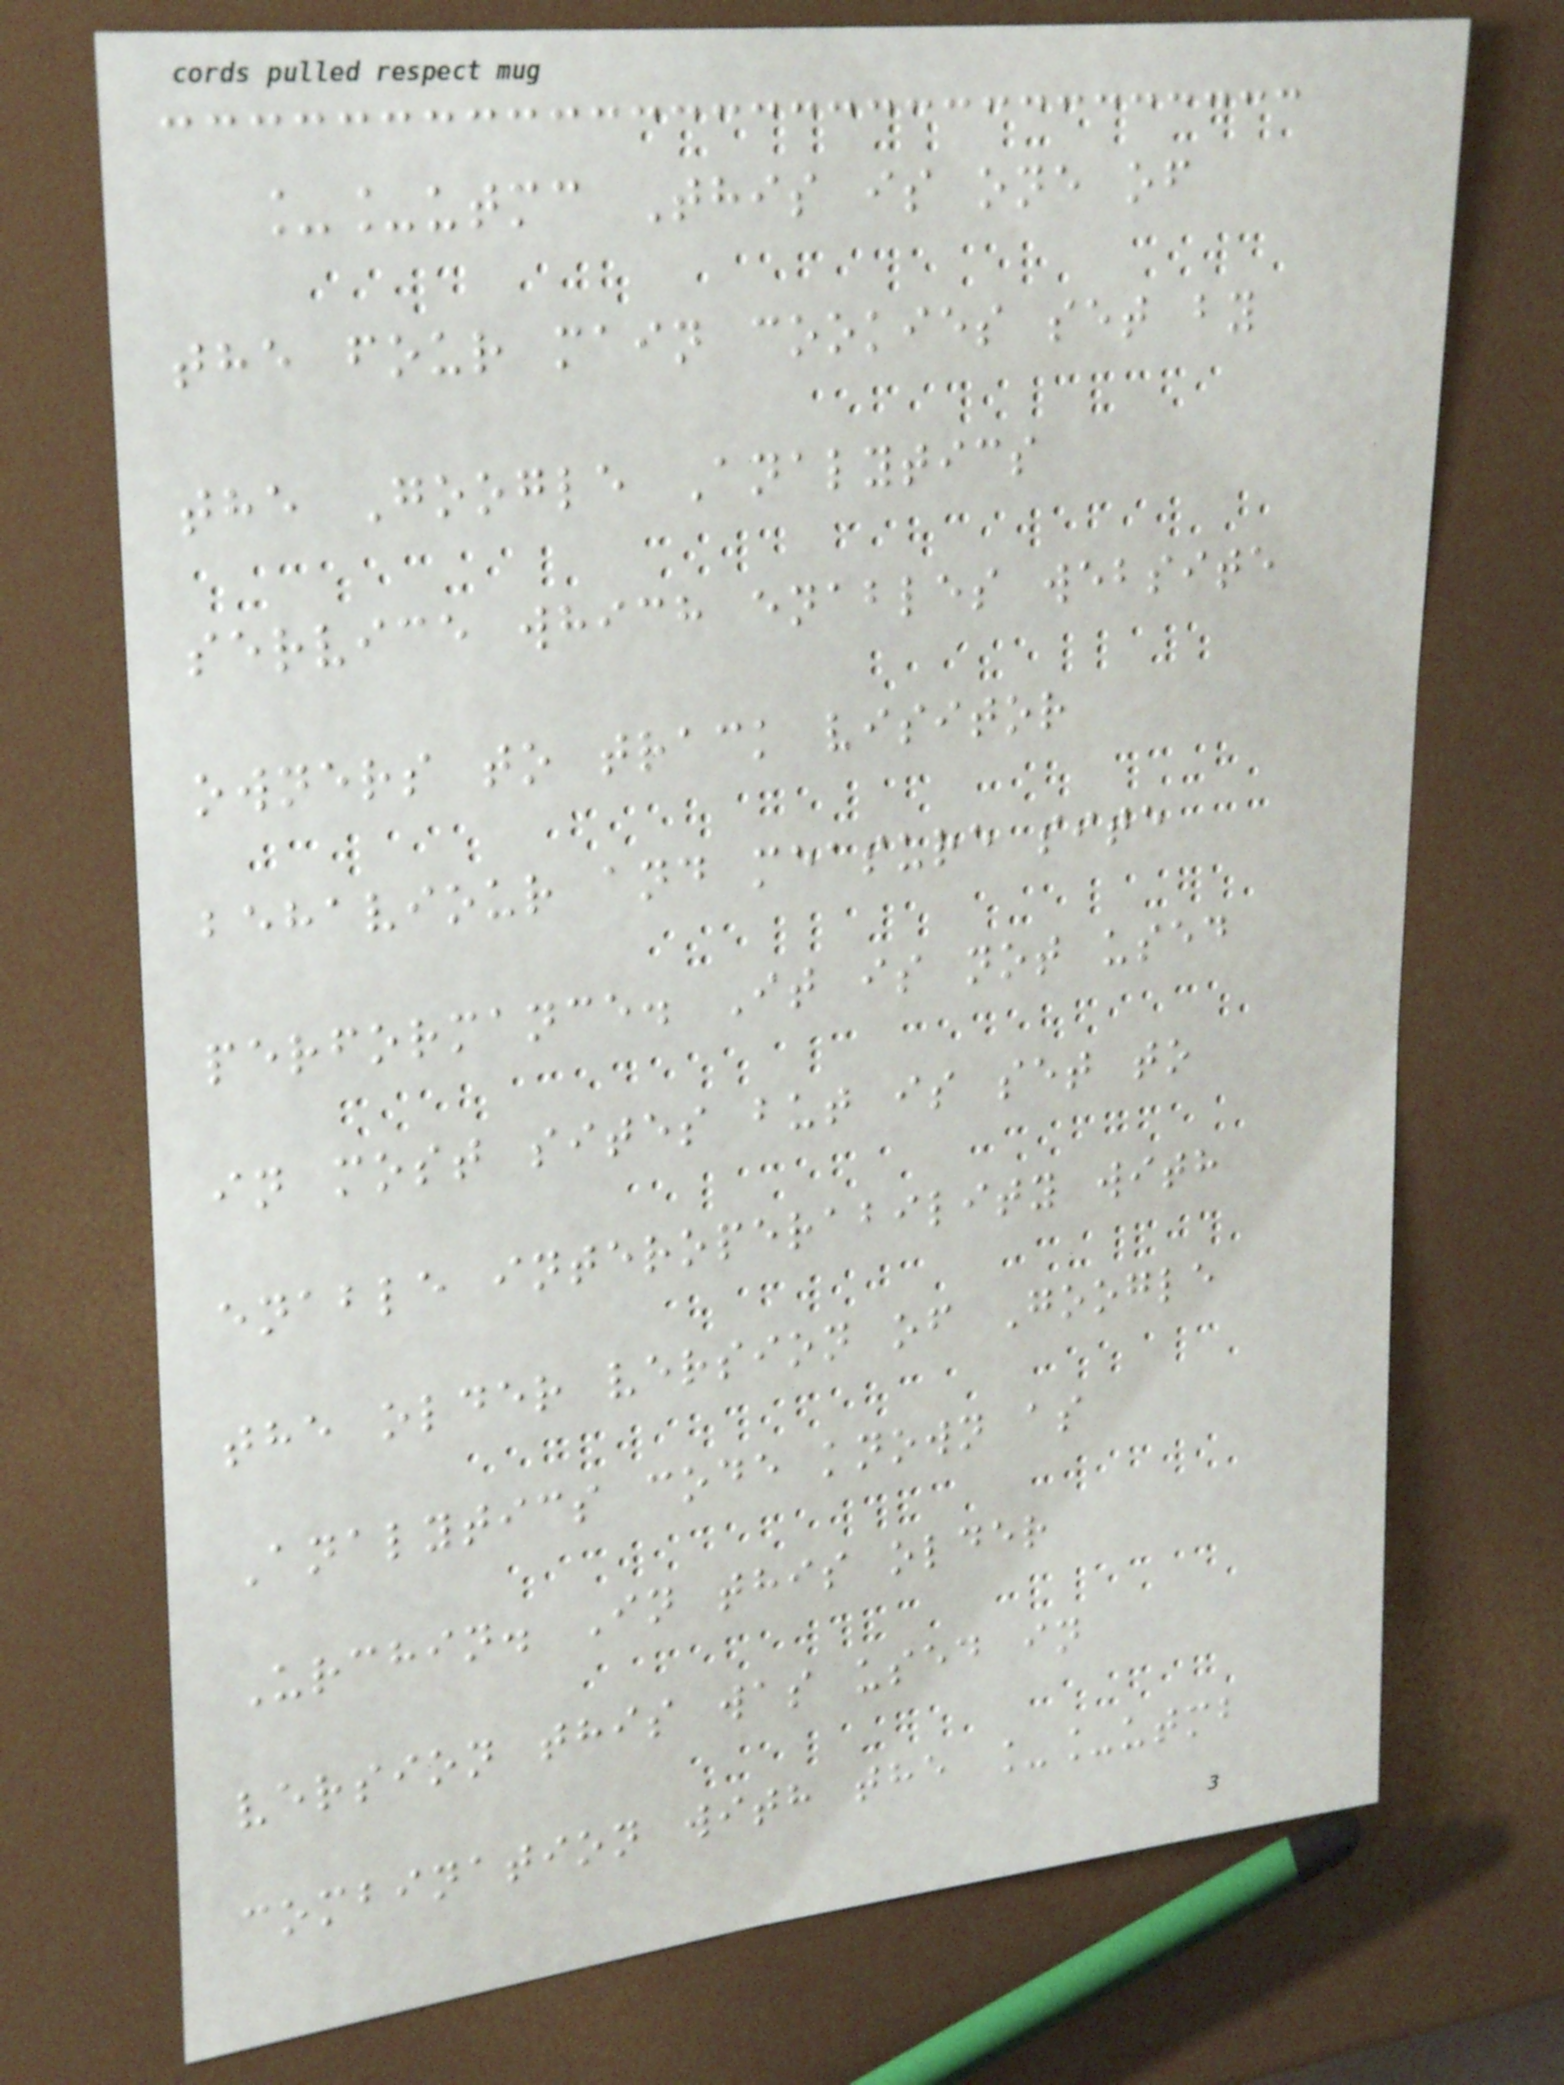__utmc This is one of
the four main cookies set by
the Google Analytics
service which enables website
owners to track visitor
behaviour and measure site
performance. It is not used
in most sites but is set to
enable interoperability with
the older version of Google
Analytics code known as
Urchin. In this older
version this was used in
combination with the __utmb
